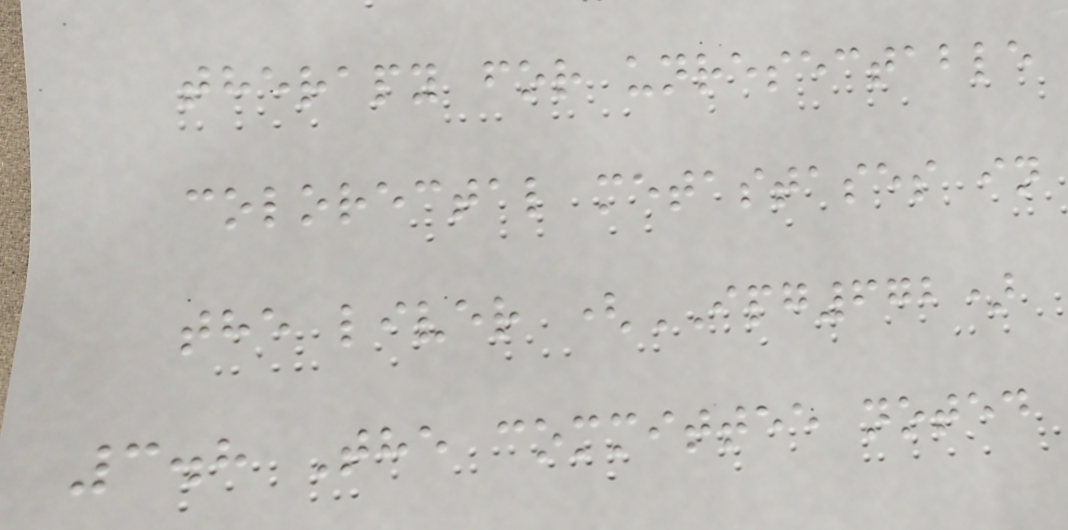therapy for unresectable
colorectal metastases in
the liver (IPG672)
3.8 The committee noted
